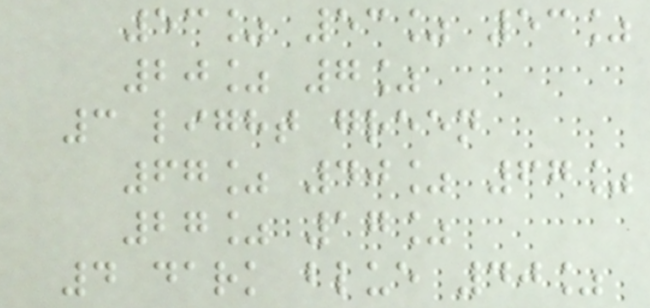53% 53% 53%
20% 7%
3 light green
67% 40% 67%
27% 17%
4 dark blue 40%
